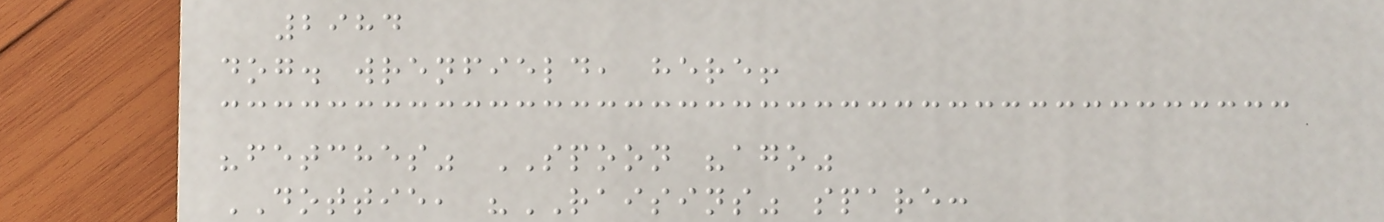2984
dog. wrenfield, here!
"fetches" SPOON "ago"
DOTTIE, "RAISINS" spare:
